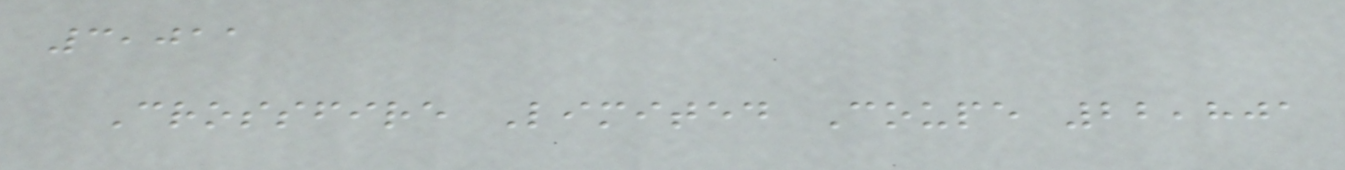3,011
Crossfire Limited Coupe 22,801
